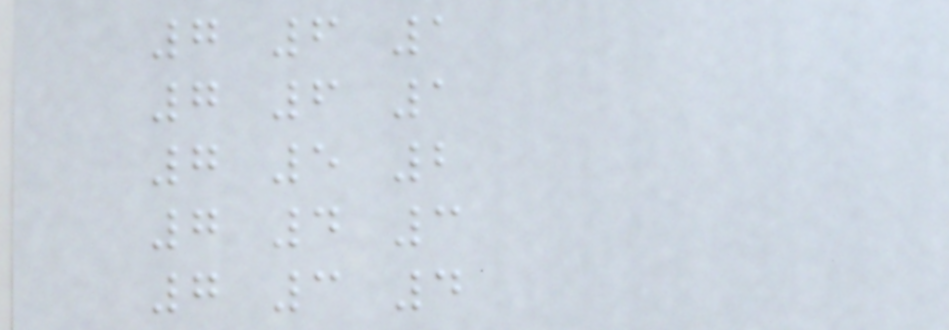7 6 1
7 6 1
7 5 2
7 4 3
7 3 4
